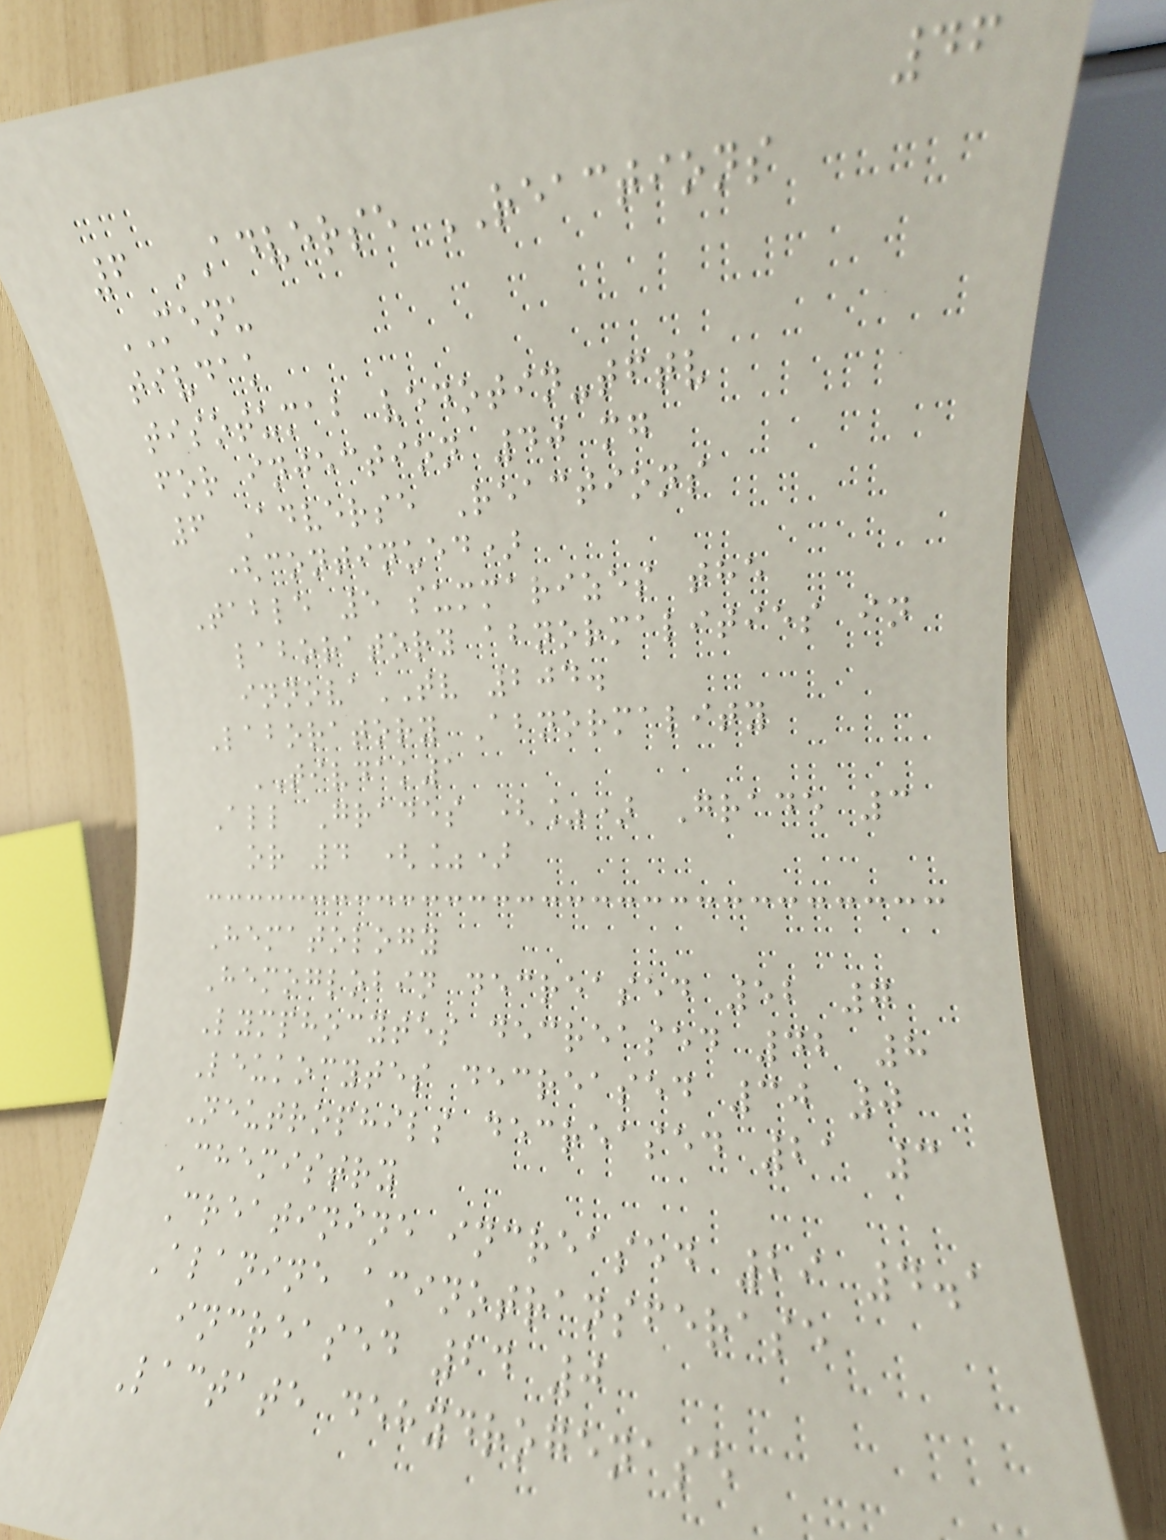46
6 ADVERSE REACTIONS
MENU
tivdak
tisotumab vedotin-tftv
for injection 40 mg
6 Adverse Reactions
(continued)
Table 5 summarizes the
laboratory abnormalities in
innovaTV 204.
Laboratory Abnormality
TIVDAK1
All Grades (%) Grade 3
or 4 (%)
Hematology
Hemoglobin decreased 52 7
Lymphocytes decreased 42 8
Leukocytes decreased 30 0
Neutrophils decreased 21 3
Chemistry
Creatinine increased 29 4.1
Alanine aminotransferase
increased 24 0
Lactate dehydrogenase
